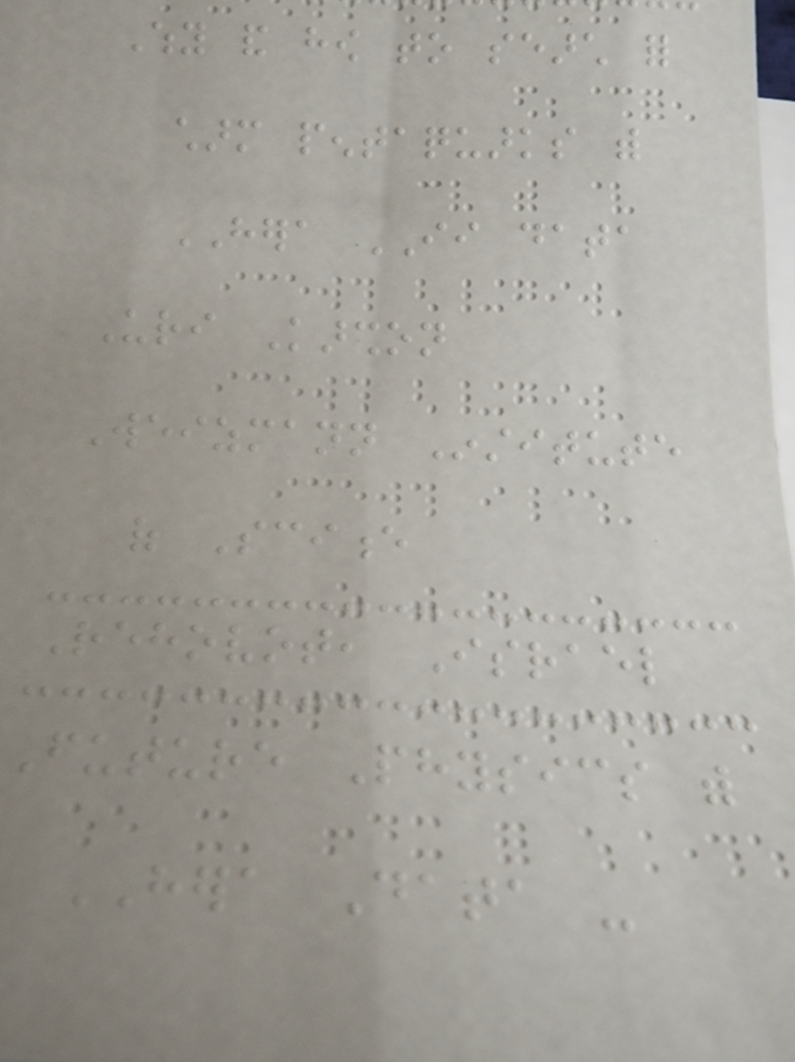Why and how to search for
charm pentaquarks with
HERA II data
Uri Karshon
Weizmann Institute
of Science
Rehovot, Israel
Future Physics with
HERA Data -
